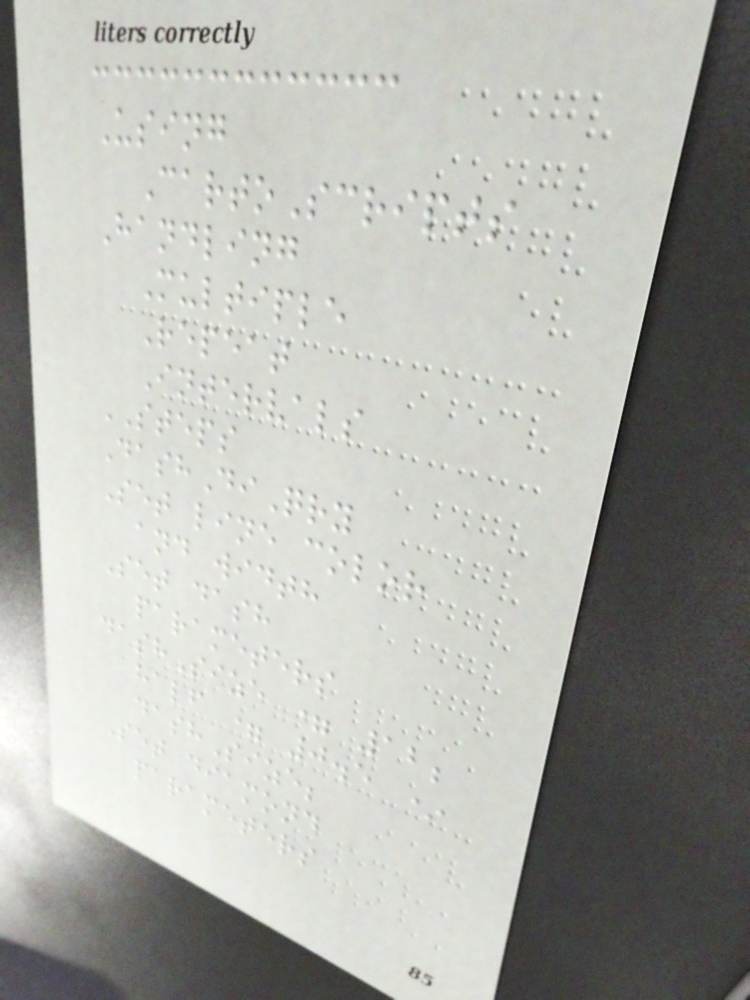Using
CartoScripts
Handling
Multiple
Repeat
Intervals
STEPS
DashDiQry
Set line color
and width
Set dash
parameters
dashSize = 12;
half = 0.5 *
dashSize;
Set diamond
parameters
